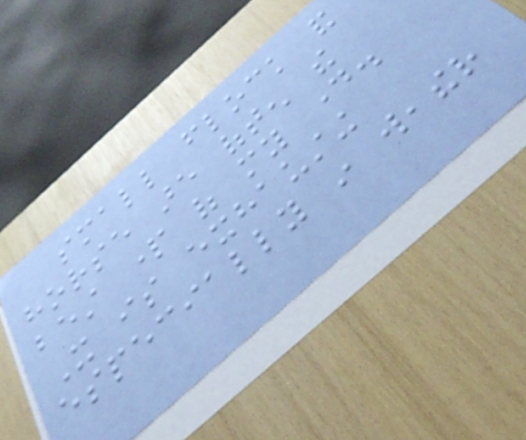small flock and
horse are often the
best part of my day.
It is exhausting
especially in weather
